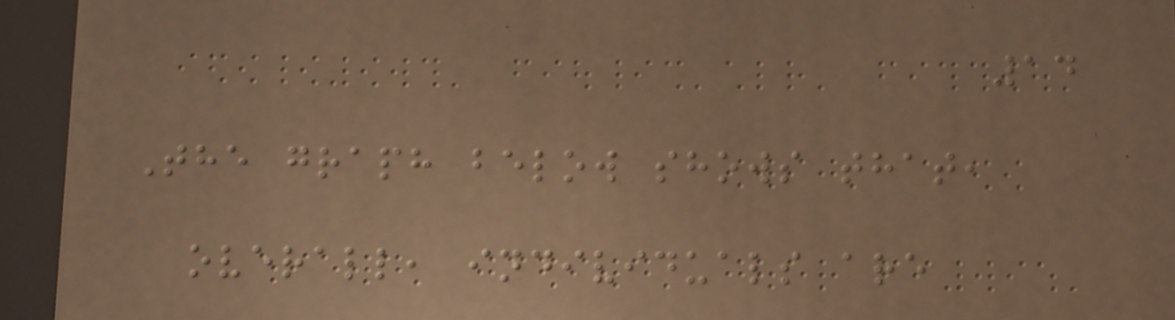14
The graph below shows that,
overall, individuals are
